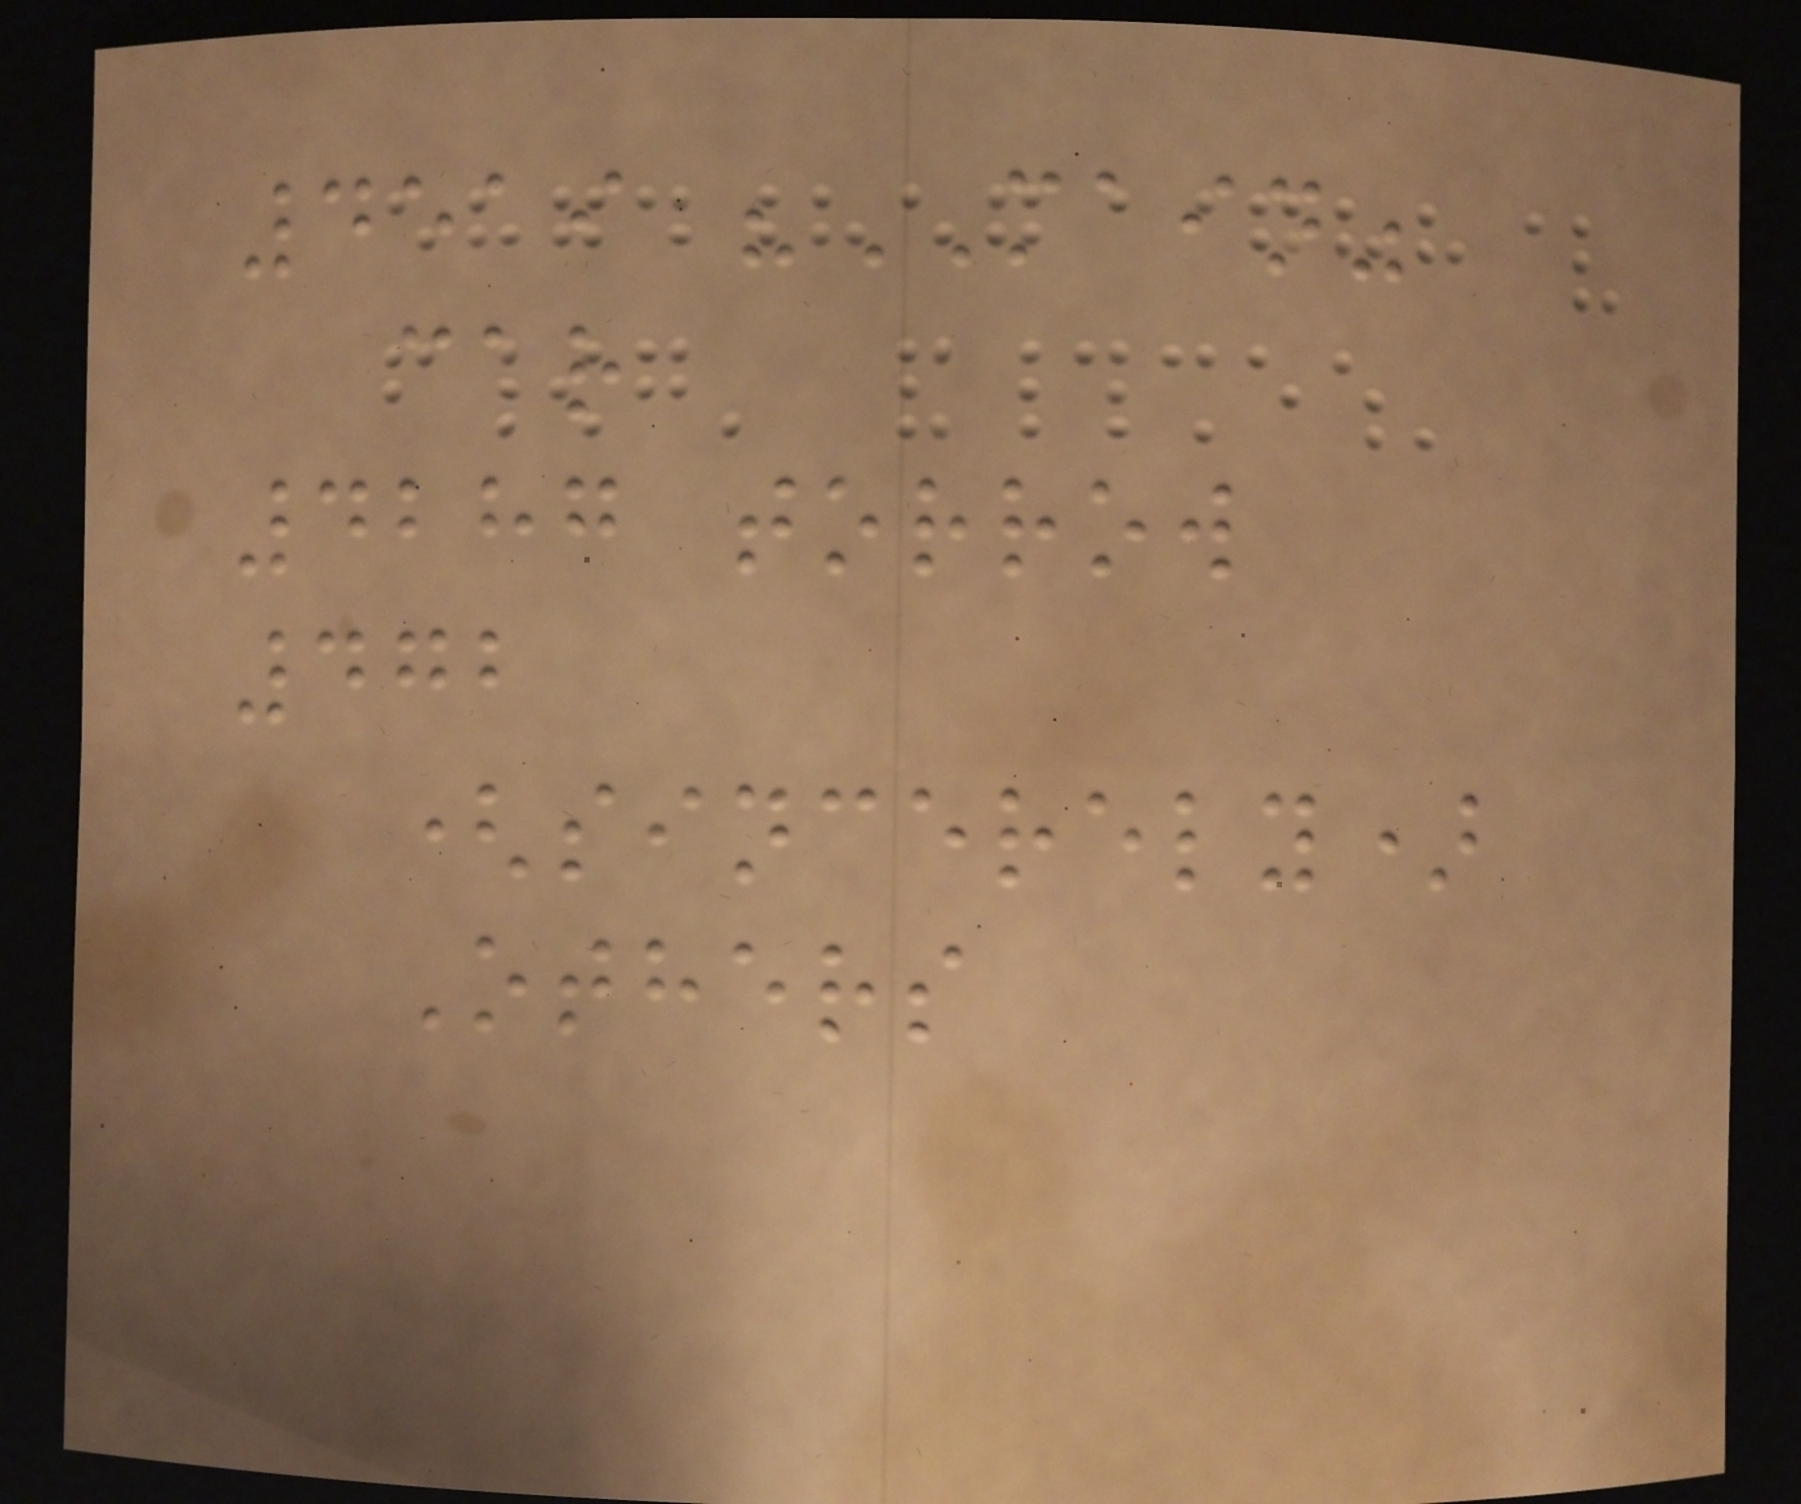4519 "MAIN"
car
4287 torrow
472
(sincerely)
Others
